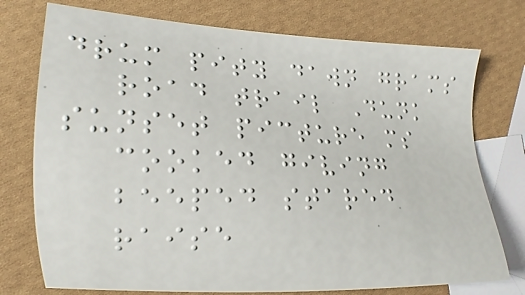drum pity dawn grams
road trail Dunk
sunset picture ms
cooked giving
beeped stared
raise
